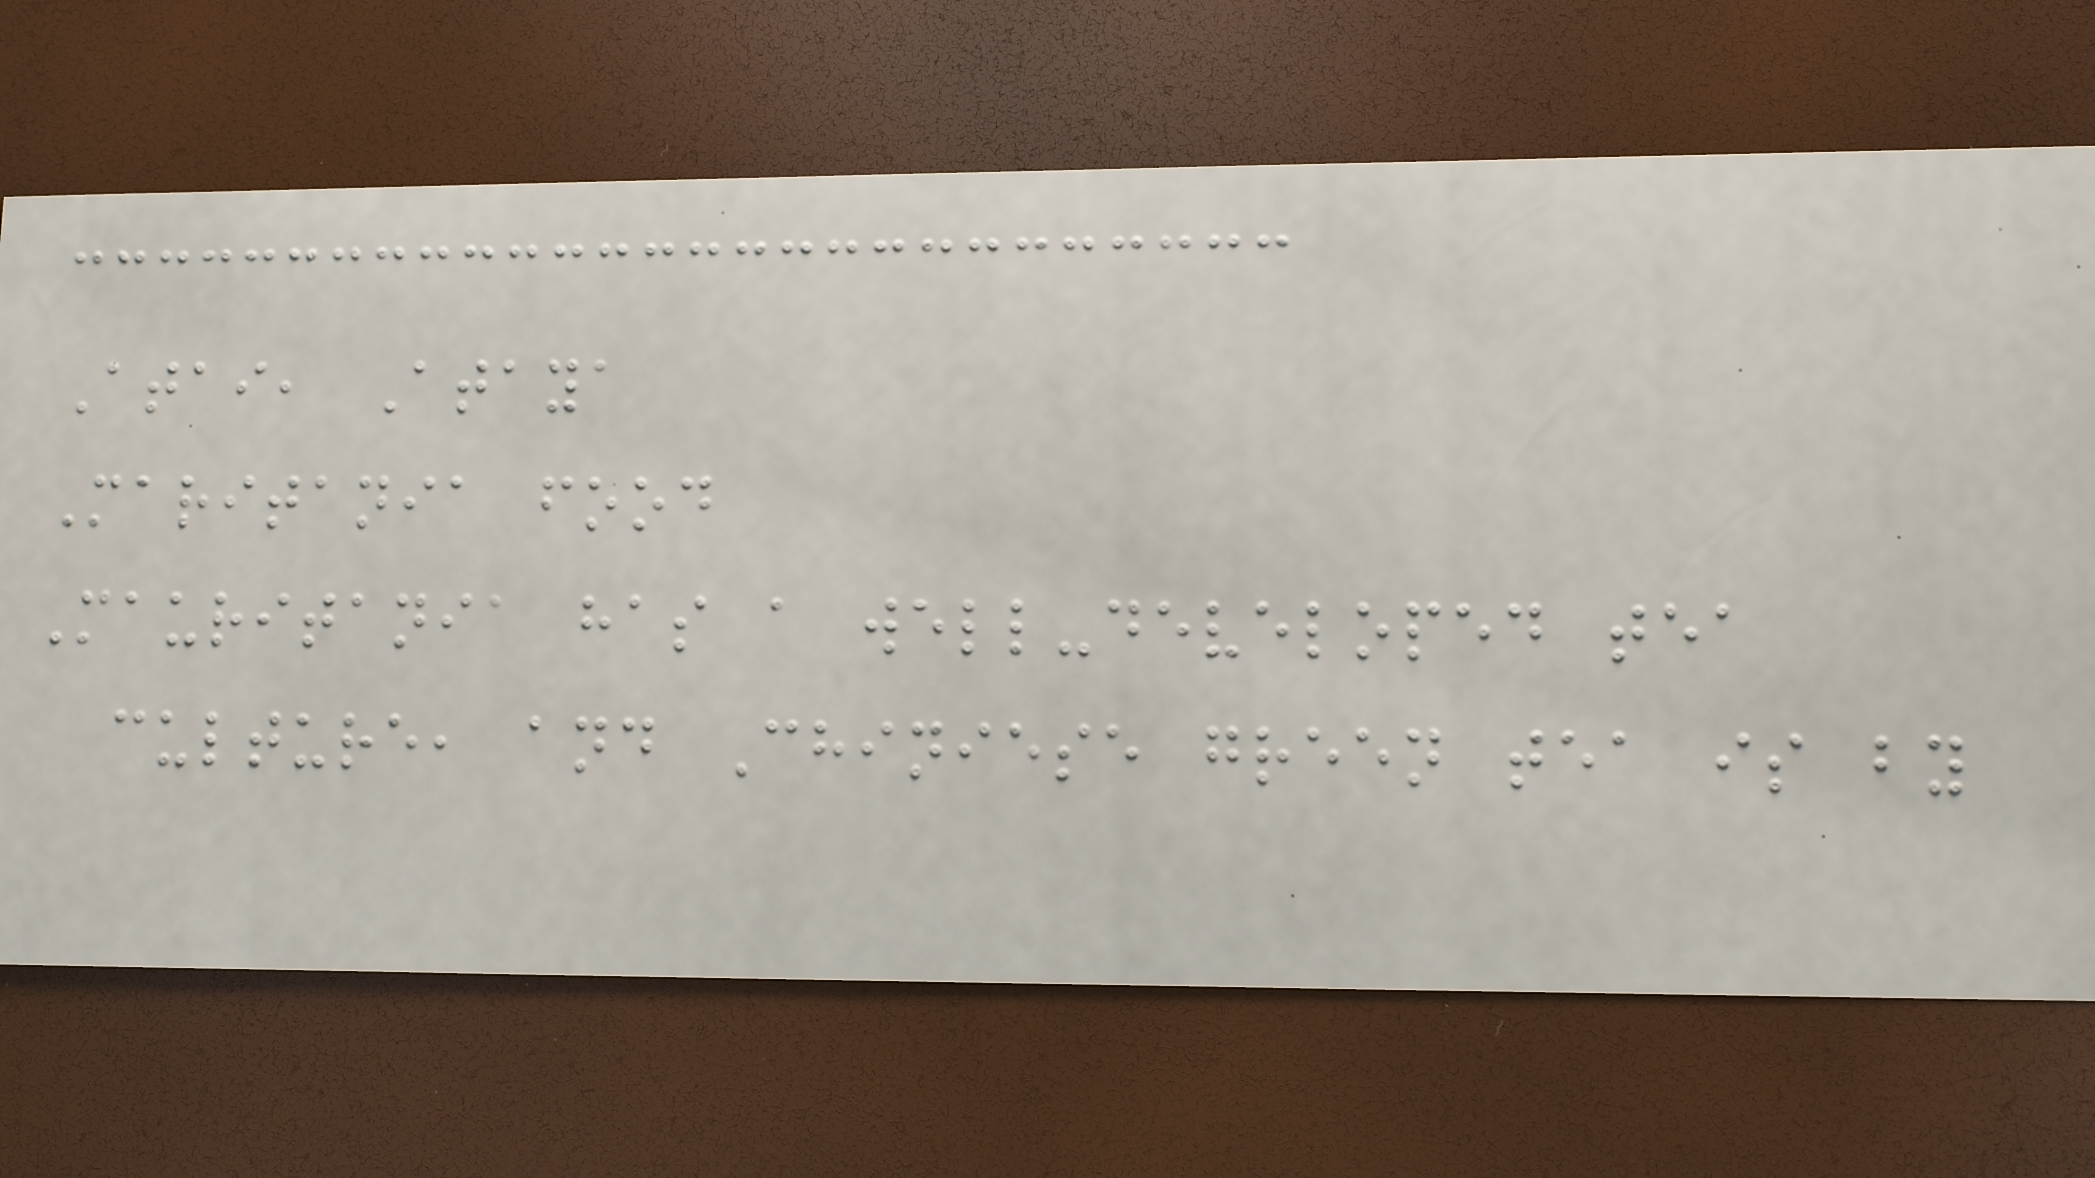Atai, Ataya
Maritania food
Mauritania has a well-developed tea
culture, and Chiniese green tea is by
